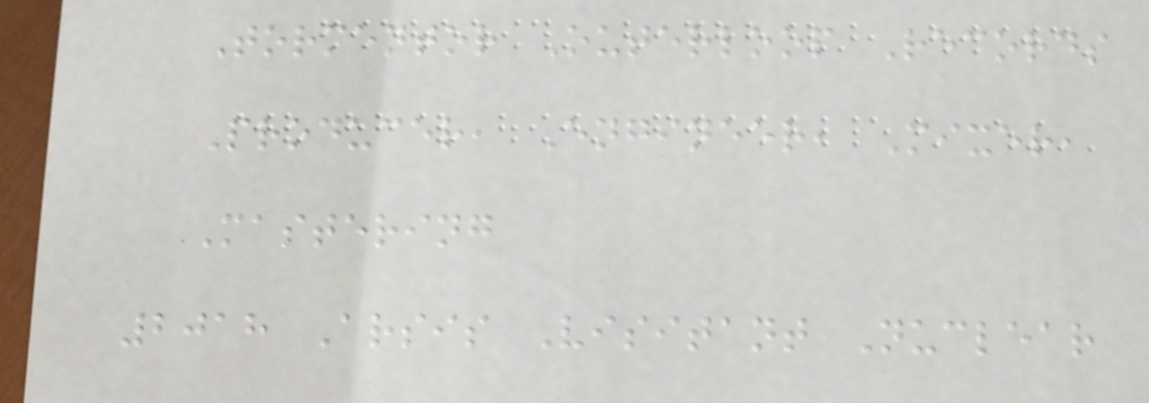Tormentor Outerloop Records
Producer, Engineer, Mixer,
Mastering
2018 Arsis Visitant Nuclear
